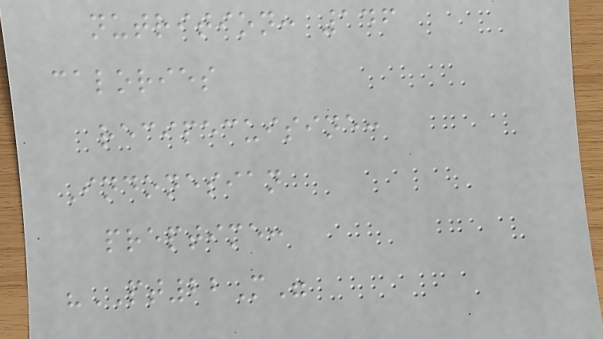nutrition: 146
calories
recipecuisine:
Indonesian
preptime:
"PT22M"
